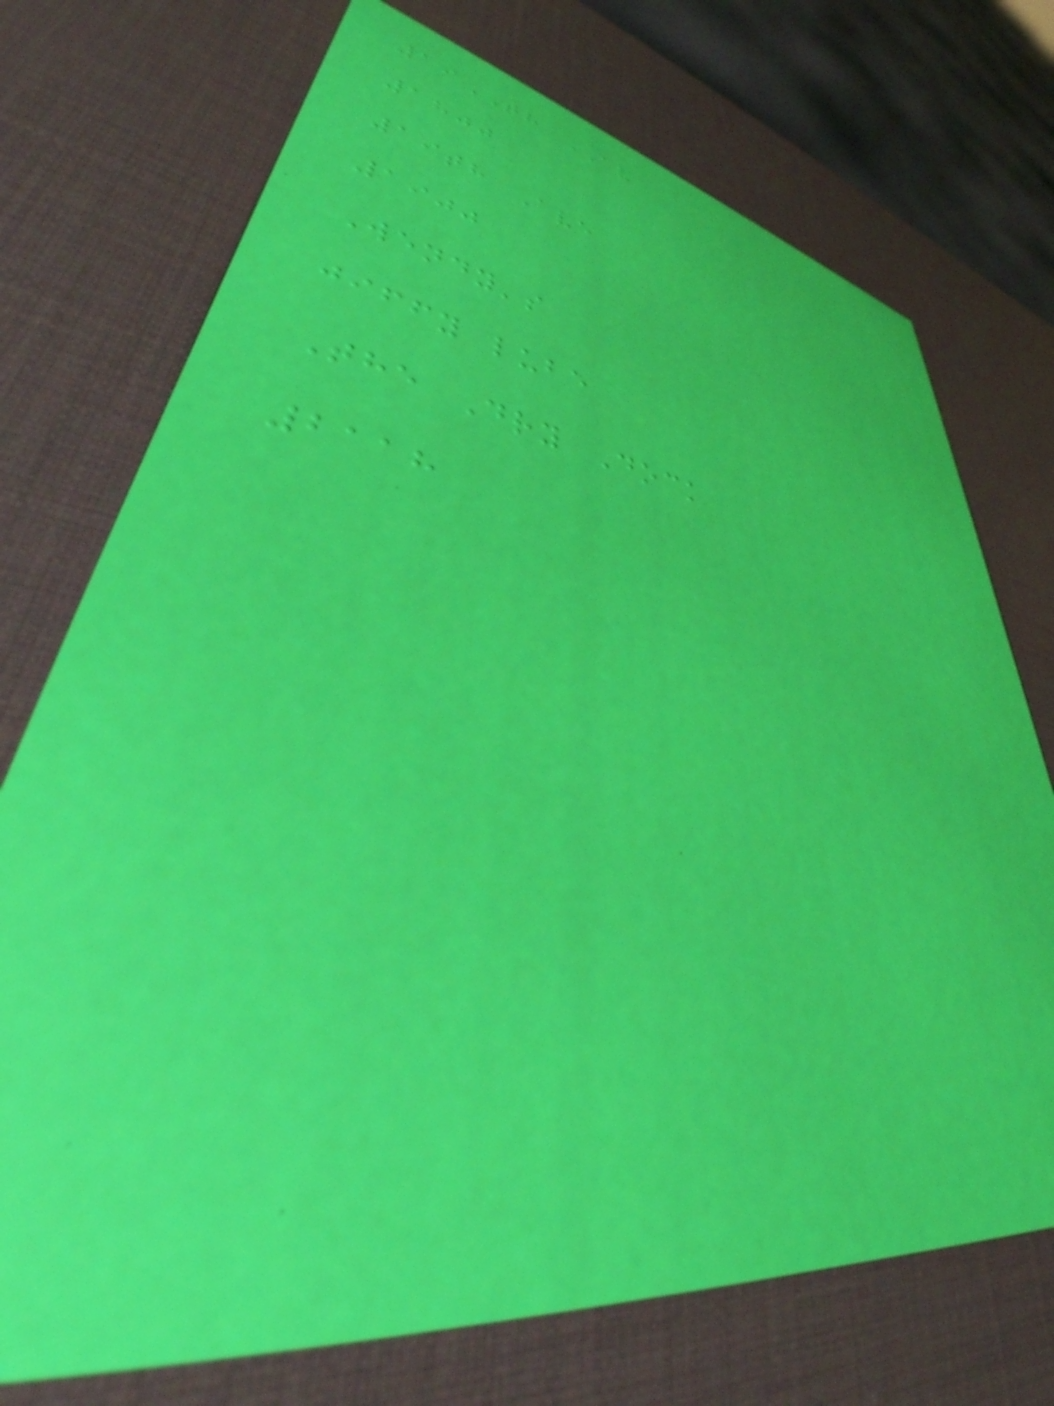19TH AV
1800
19th Ave
1900
Wendy's
jiffy lube
The Dry Dock
2118
